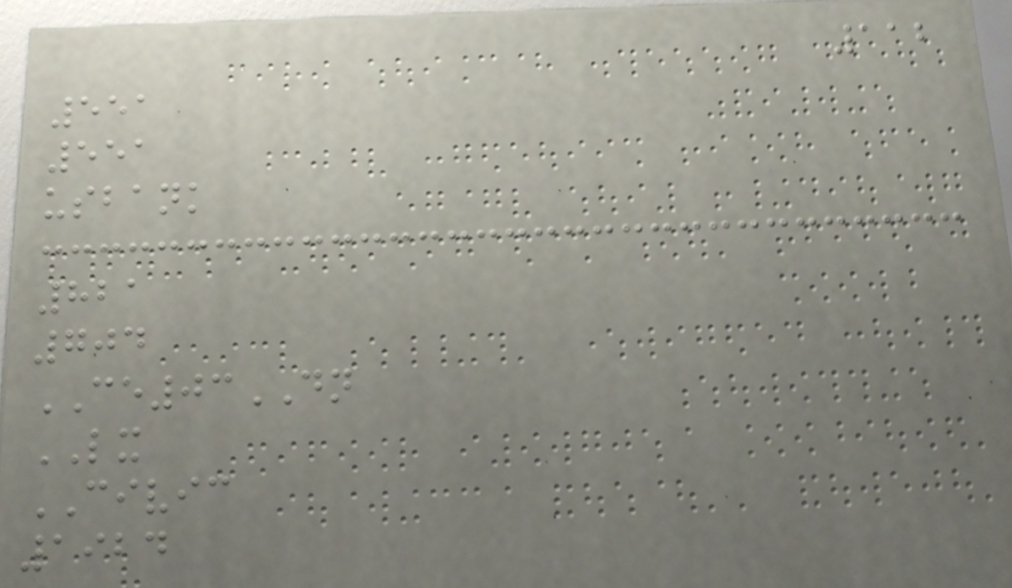112
551
551
usbank
821
704
CE03DN
LX
CIVIC
1924
